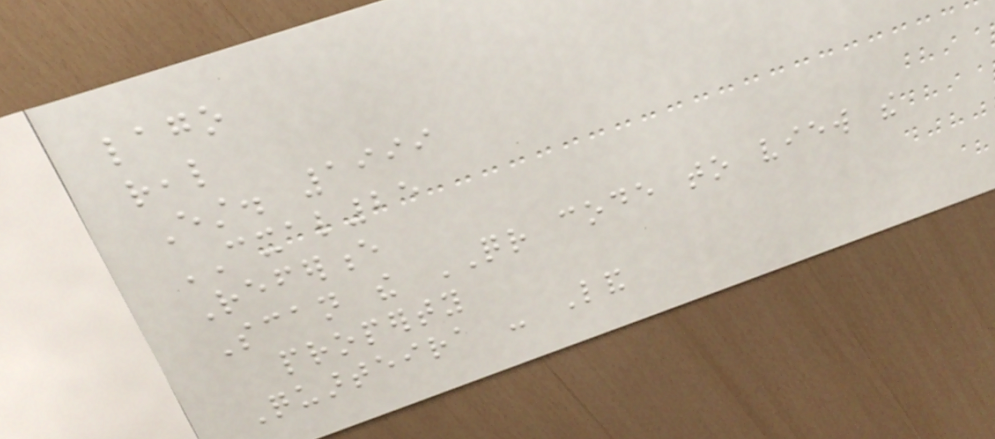lago
real
Est. 1999
CXAL25
Reference
Scan the QR code to view the
property
Quarteira - Land
